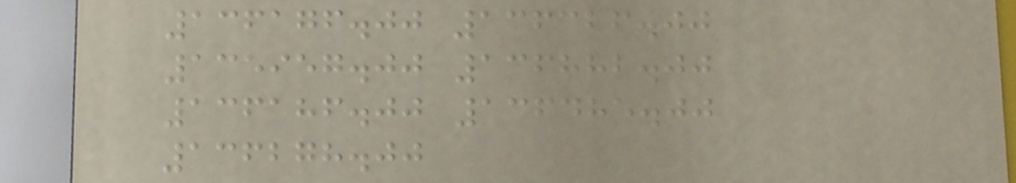136176.00 136326.00
135957.00 136882.00
136186.00 136485.00
136278.00
